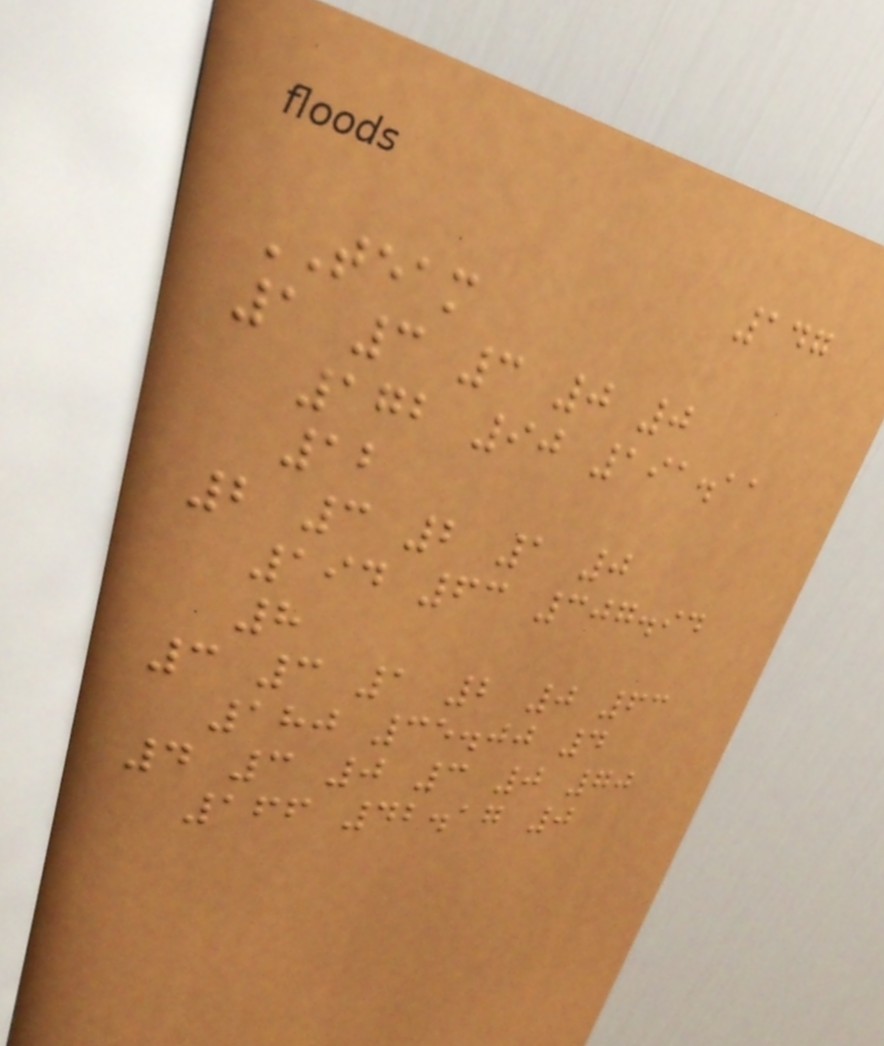147
TEAM
1 3 3 0 0
172 90 191.11
12
2 3 2 1 0
194 63 307.94
8
3 3 1 2 0 63
180 35.00 4
4 3 0 3 0 70
166 42.17 0
